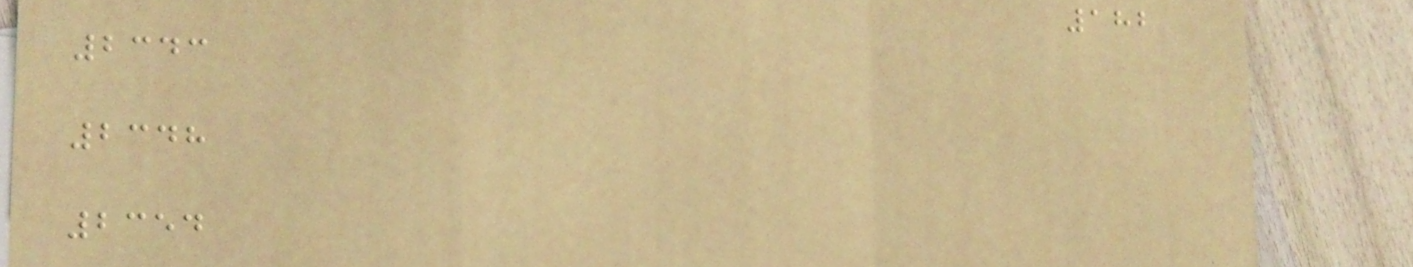182
2343
2348
2354
